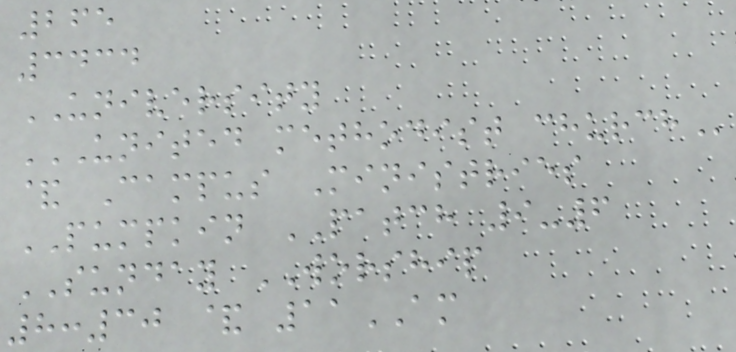265
3434
UNIVERSITY
UNITED METHODIST CHURCH
& Campus Ministries
PUMPKIN PATCH 9-6
SUNDAY WORSHIP
8:30 & 11AM
